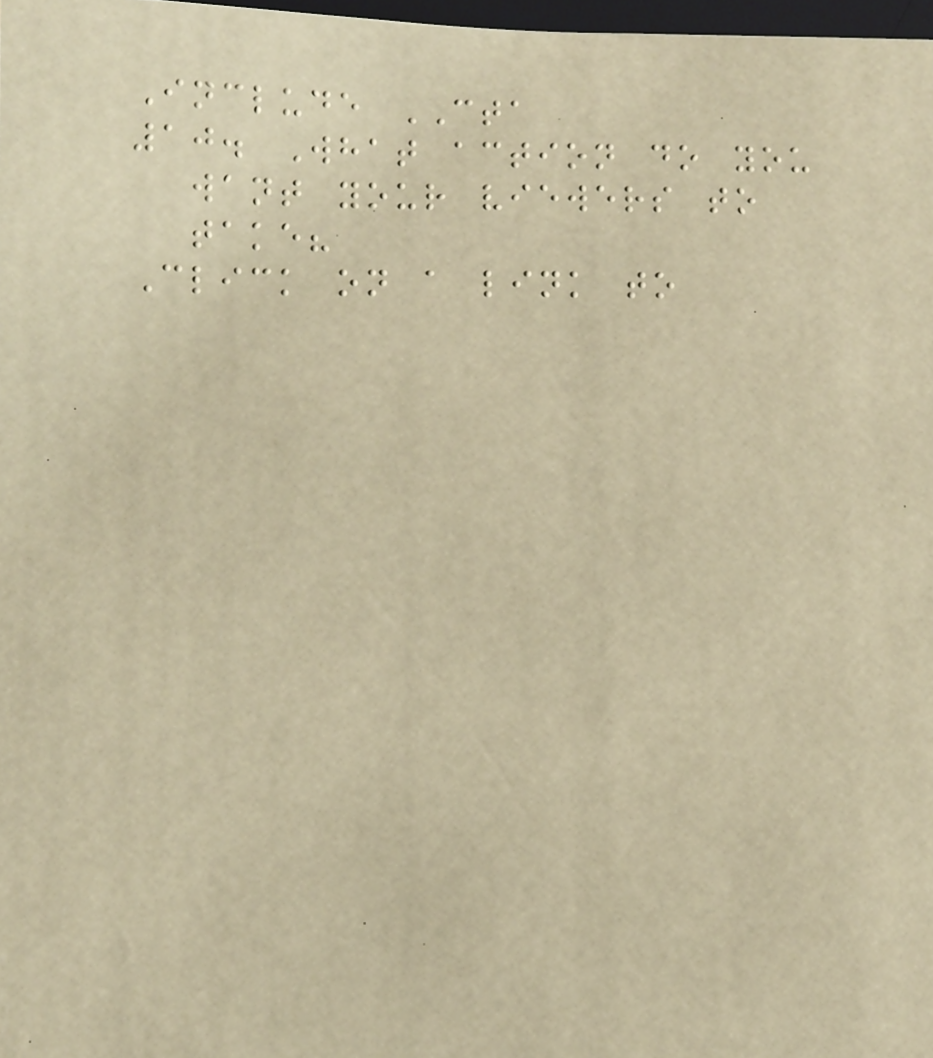Include CTA
10. What action do you
want your viewers to
take?
Click on a link to
